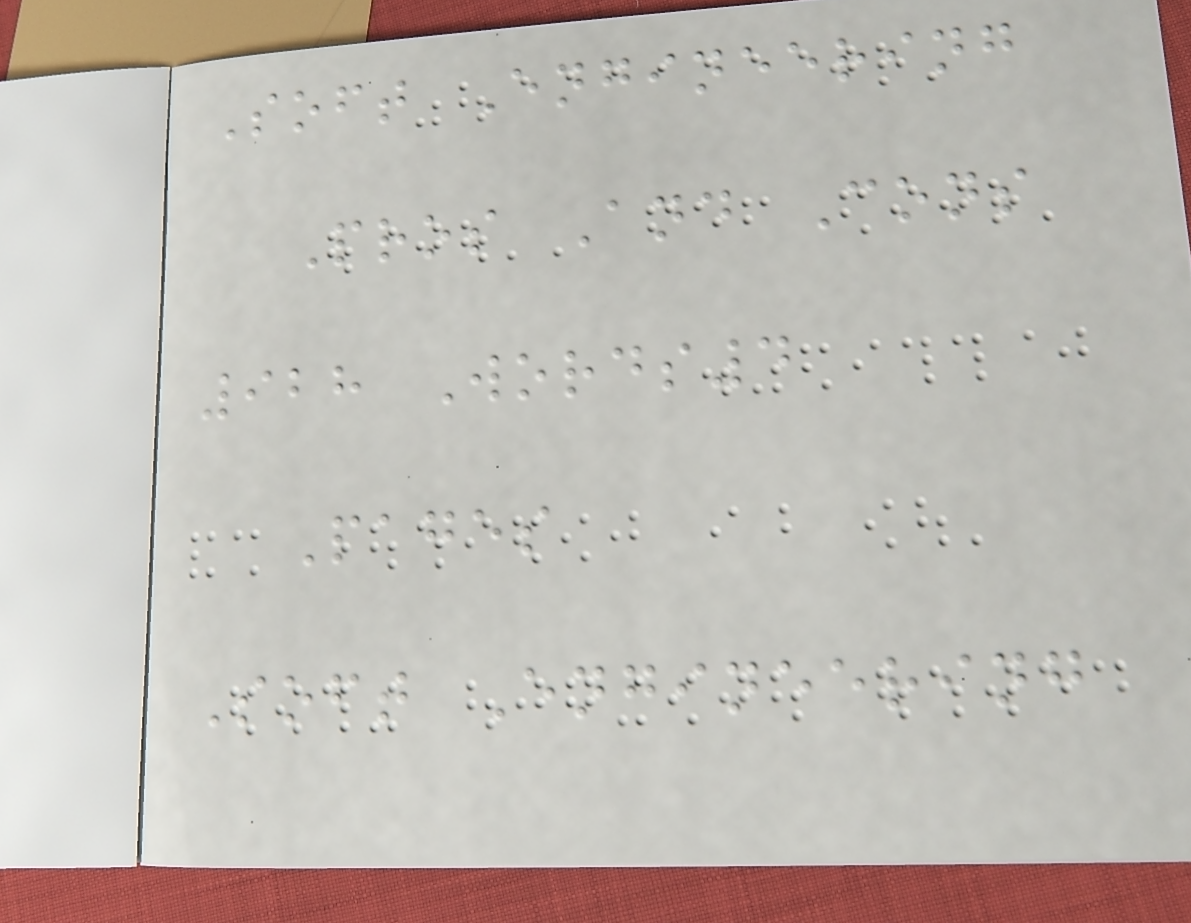Soft Engineering
Pros And Cons
928 Words4
Pages
Soft Engineering
